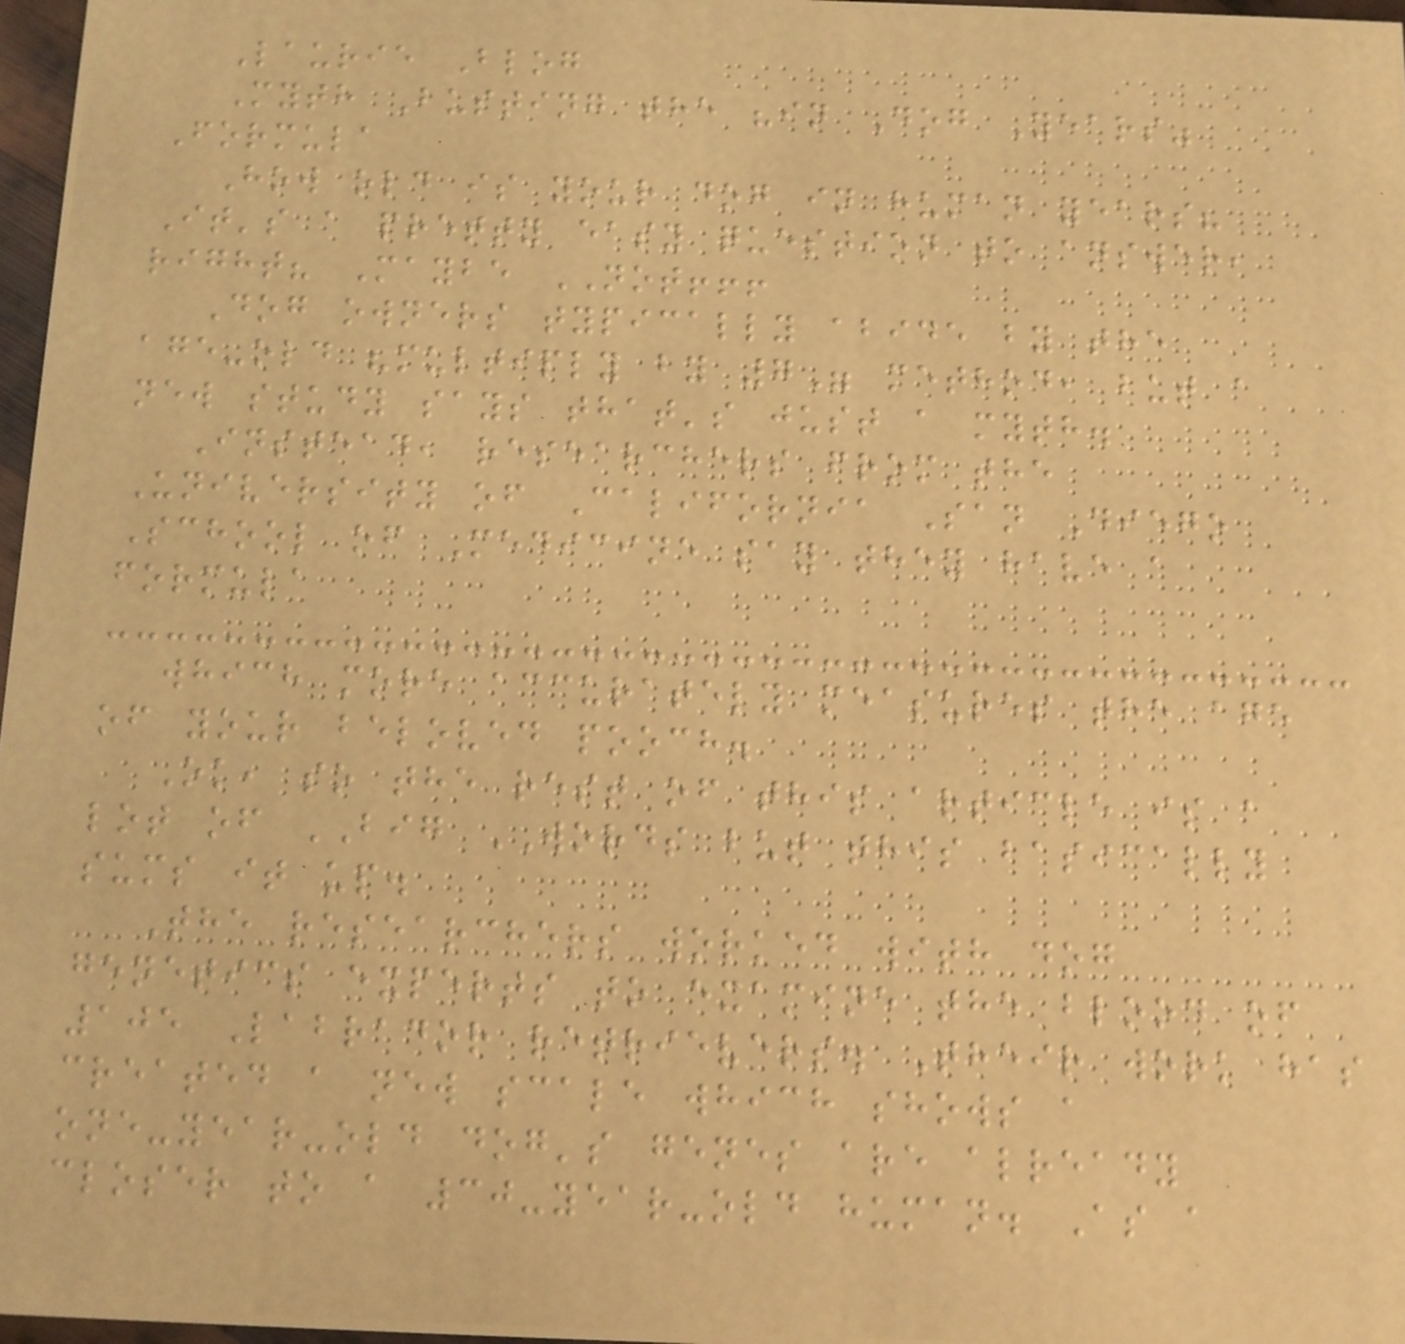Laurie Blog
Myth Busting the "in Dog Years"
Formula
How old is your dog in human years?
It's a pretty easy question to answer,
right? Maybe NOT!!!
Dog owners typically abide by the
age-old "multiply by 7" method, but a
new study says that's just a myth.
Instead, researchers from the
University of California San Diego
School of Medicine say they have a
formula
which more accurately measures the age
of your beloved pooch.
Ok, so the rest of this article is a
lot of BIG WORDS but this basically
sums it up.
The researchers worked with dog
genetics experts to examine the blood of
105 Labrador retrievers. Their work has
created a new scale which shows a
one-year-old dog's genes are already
closer to a 30-year-old human. As a
